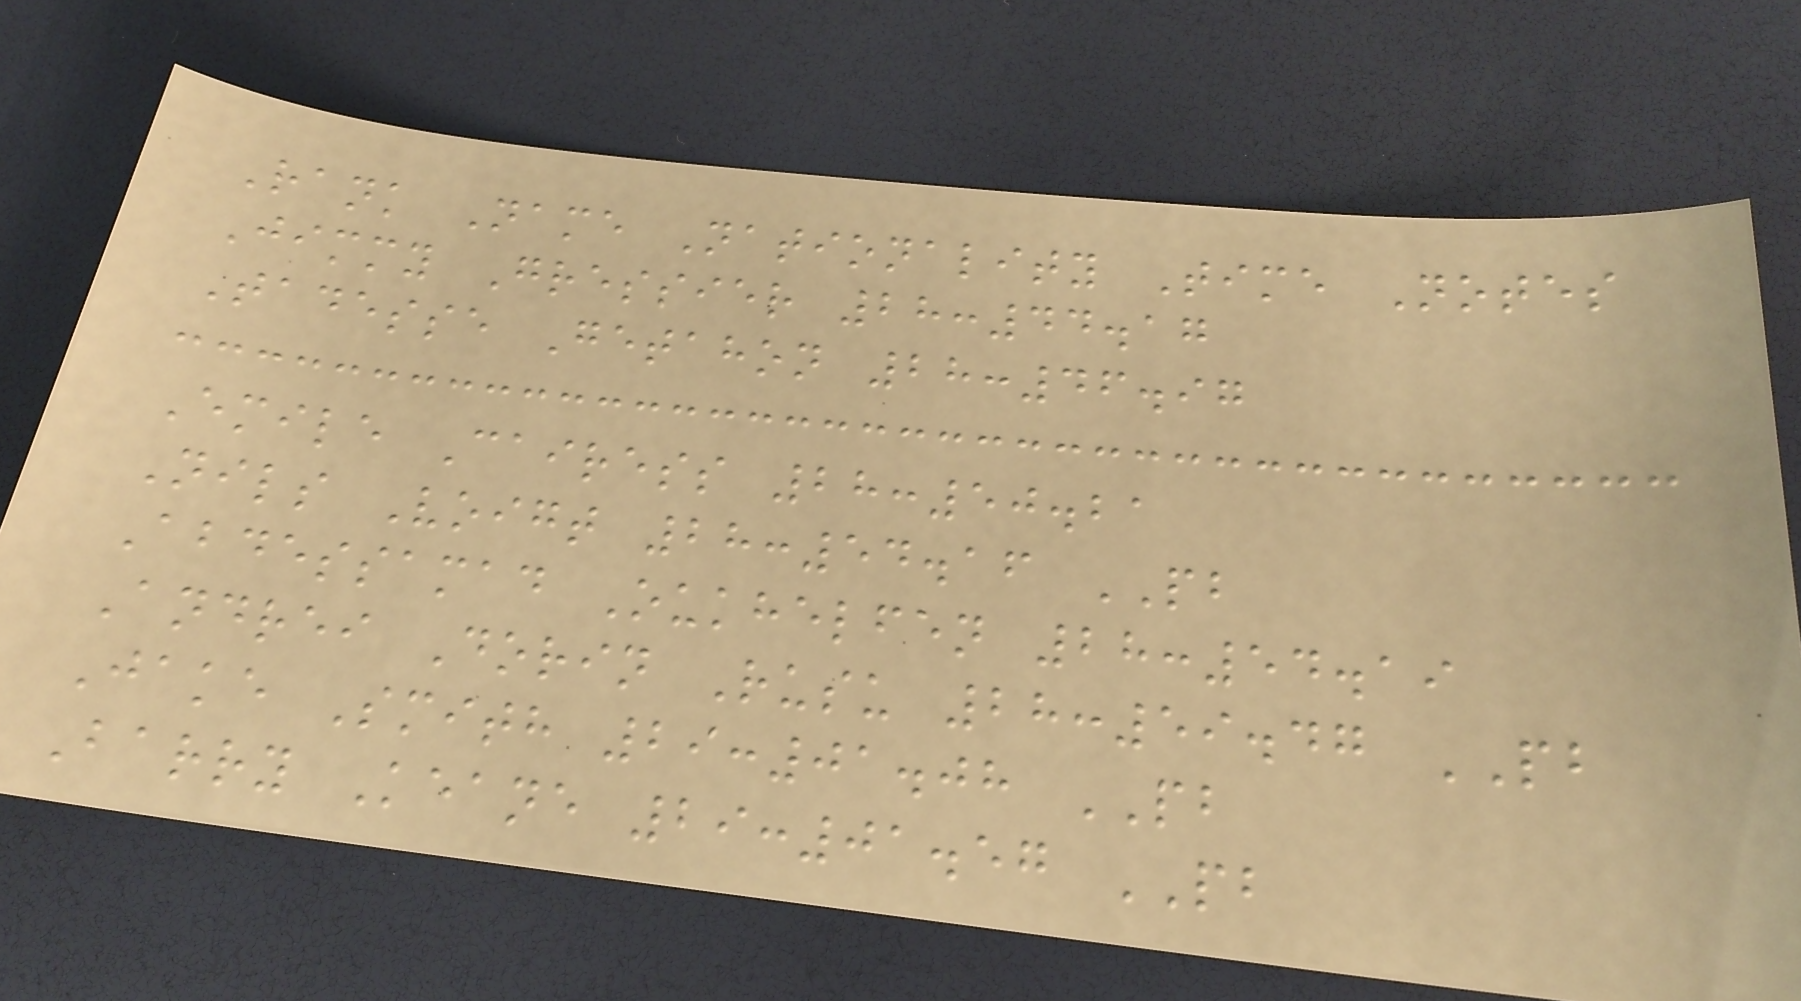Rank Name Nationality Time Notes
Jimmy Gressier 28:44.17
Tadesse Getahon 28:46.97
Emile Cairess 28:50.21
Nils Voigt 28:54.16 PB
Abdessamad Oukhelfen 28:54.19
Andrei Dorin Rusu 28:59.47 PB
Jake Smith 29:01.08 PB
Barry Keane 29:01.57 PB
